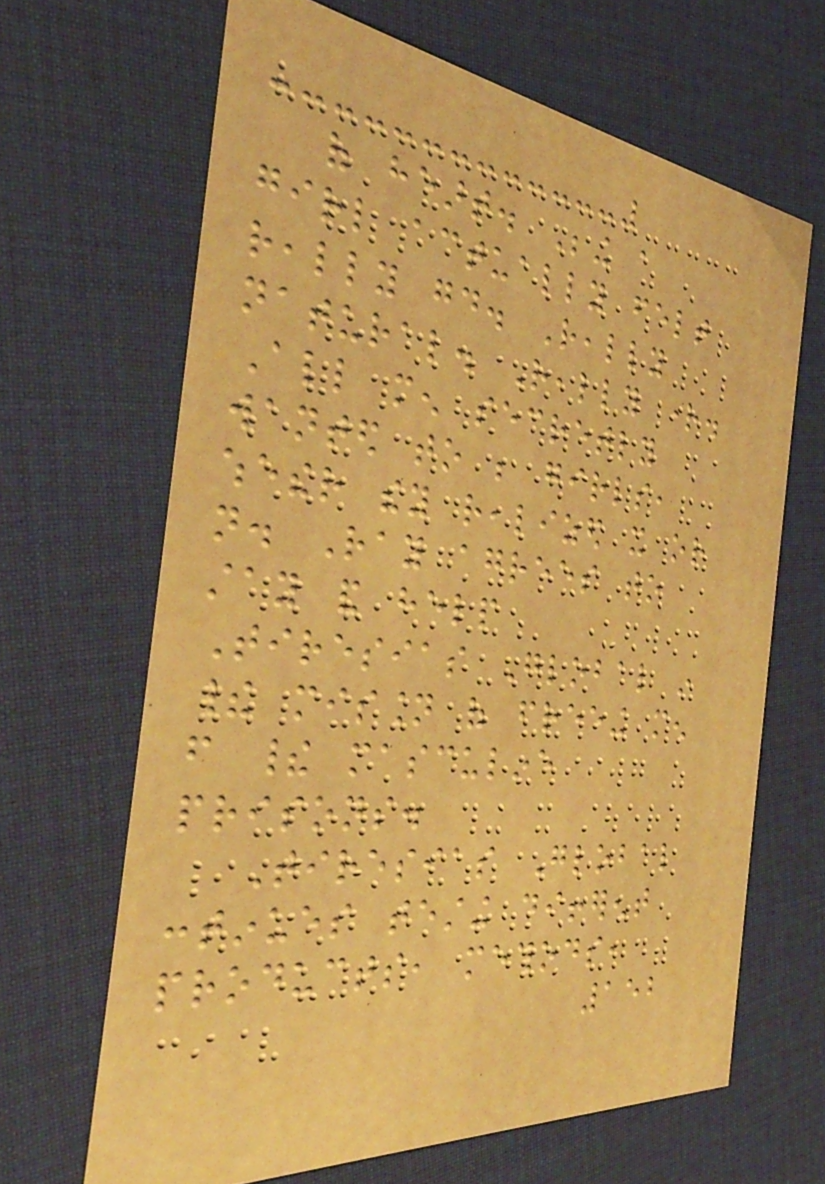of heart. Being a
girl actually felt
really good. Really
natural. Really right.
All men secretly
wanted to be girls,
whether they realized it or
not. Ray agrees to
stay and help
Tiresias Global in
their mission of freeing men
from their masculine
prisons.
Tiresias Global
continues testing different
products, methods,
152
